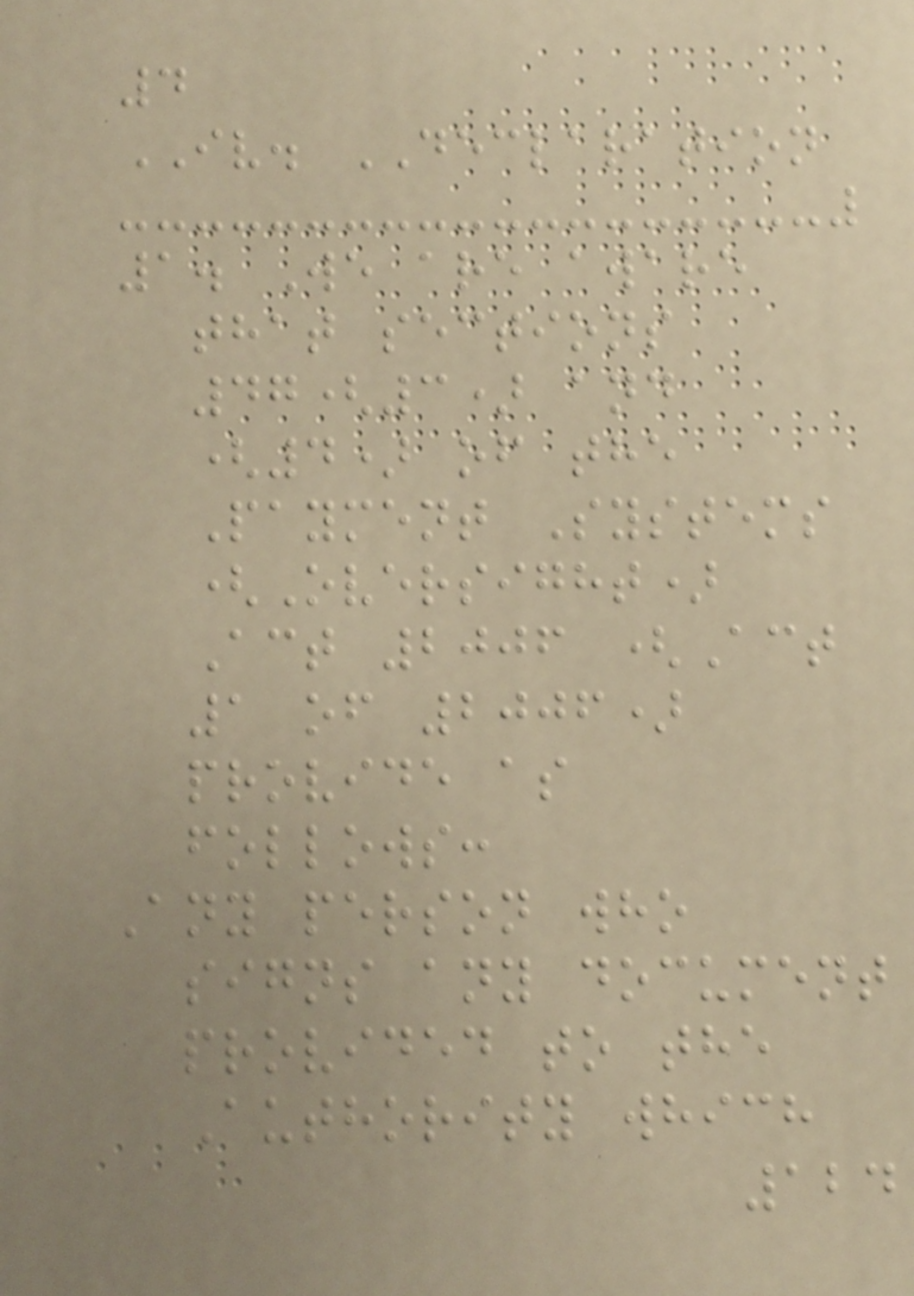4
IV. DECLARATION
1. We are aware
that sections
47(3) and
(4) of the
Payment Systems
(Oversight)
Act 2006 (Act
1 of 2006)
provide as
follows:
Any person who
signs any document
provided to the
Authority which
124
